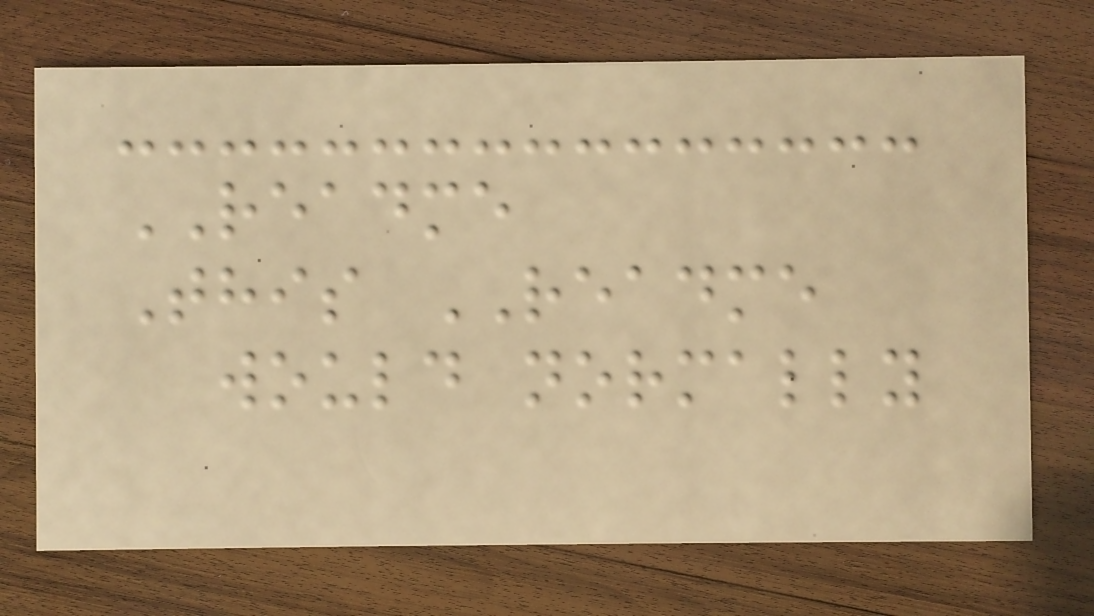README
This README
would normally
